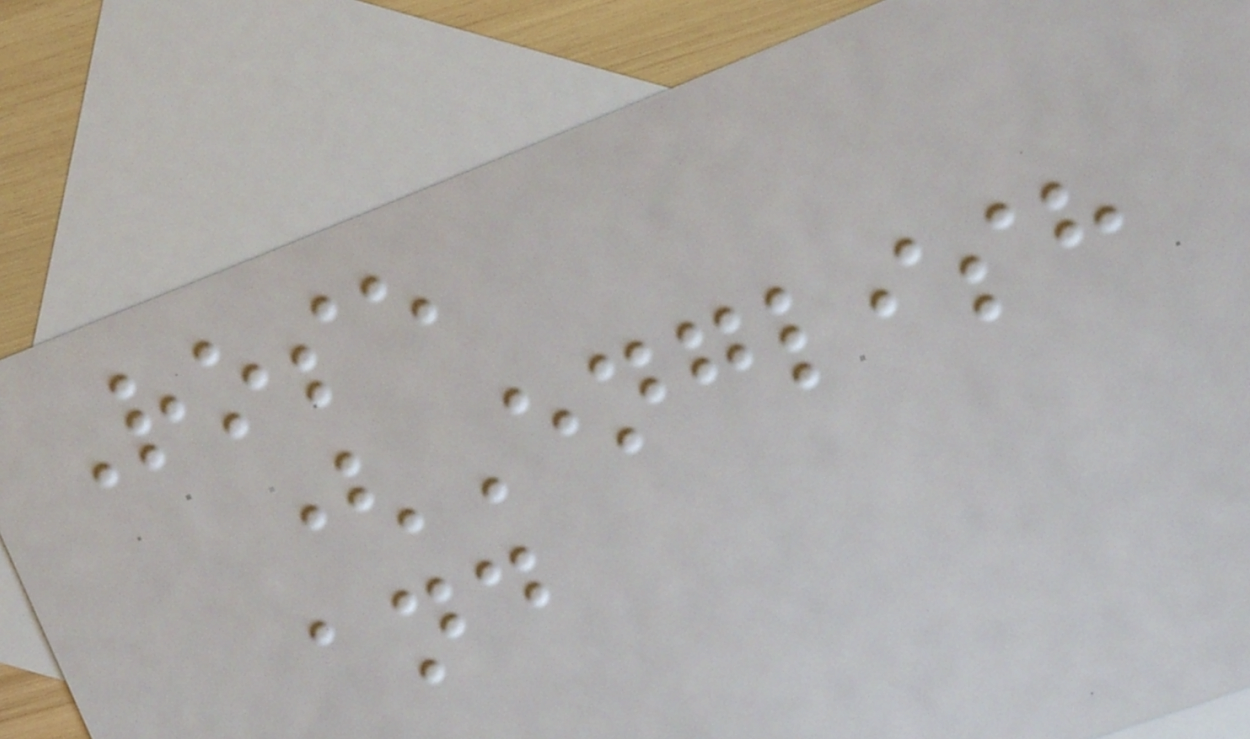Rose
(English
and
